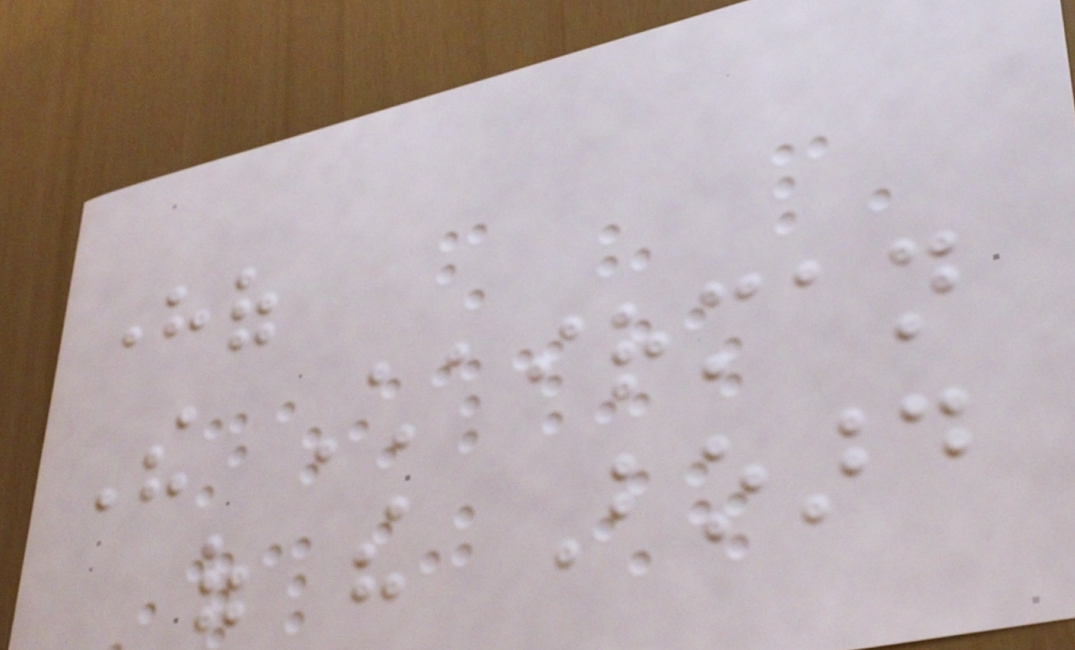hereof
The Chairman
of the Board
